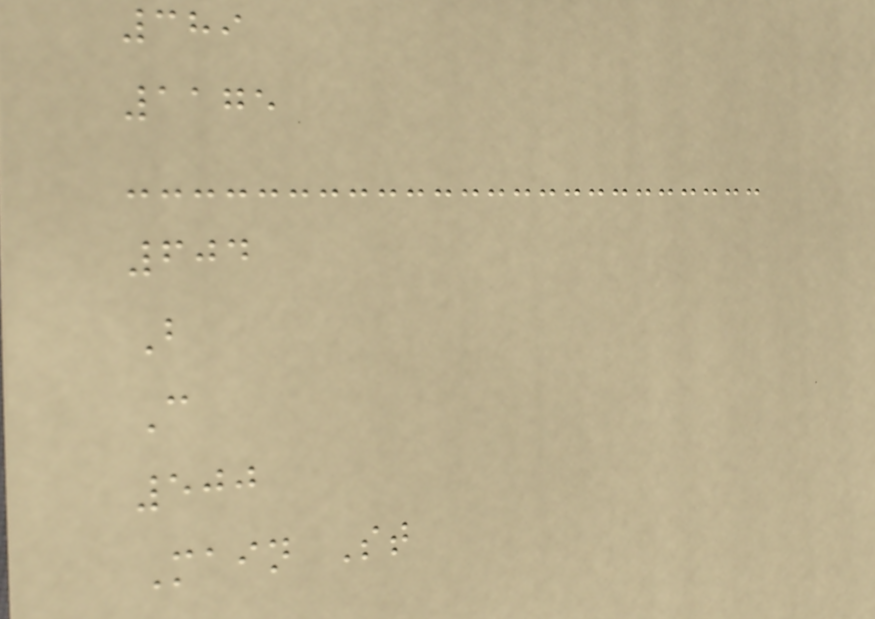389
1175
604
B
C
500
Main St
